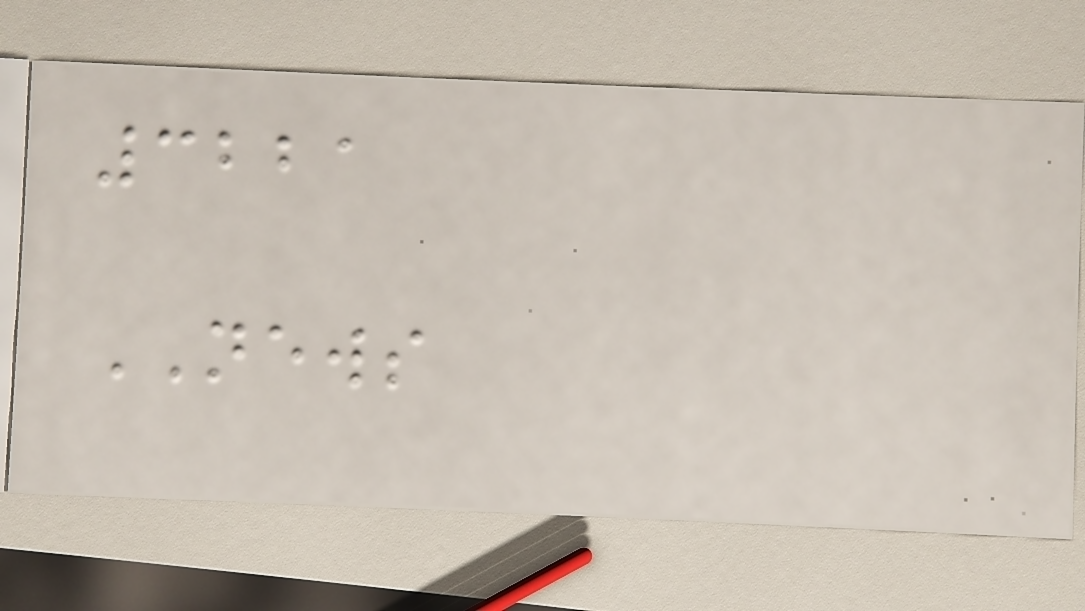3221
NEWS
